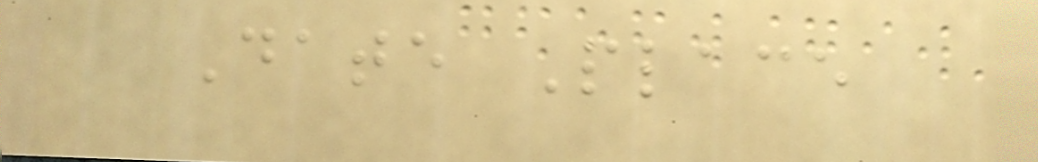Date Place
